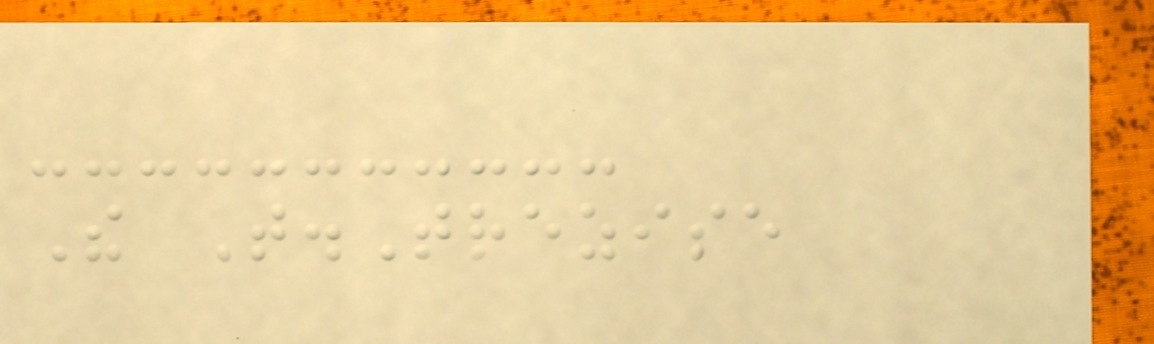The T.Trezise
